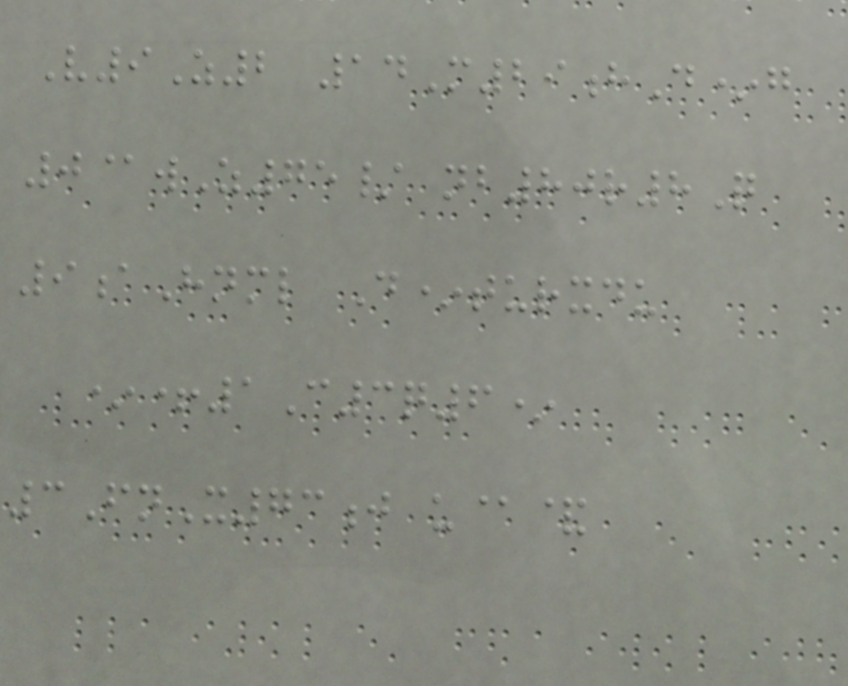V9Z2 14M29hD*g
0@wZ75/ nb80r8Q
9aHnml D*turxdu
*+1C3q6*
3FnX73j u@&
